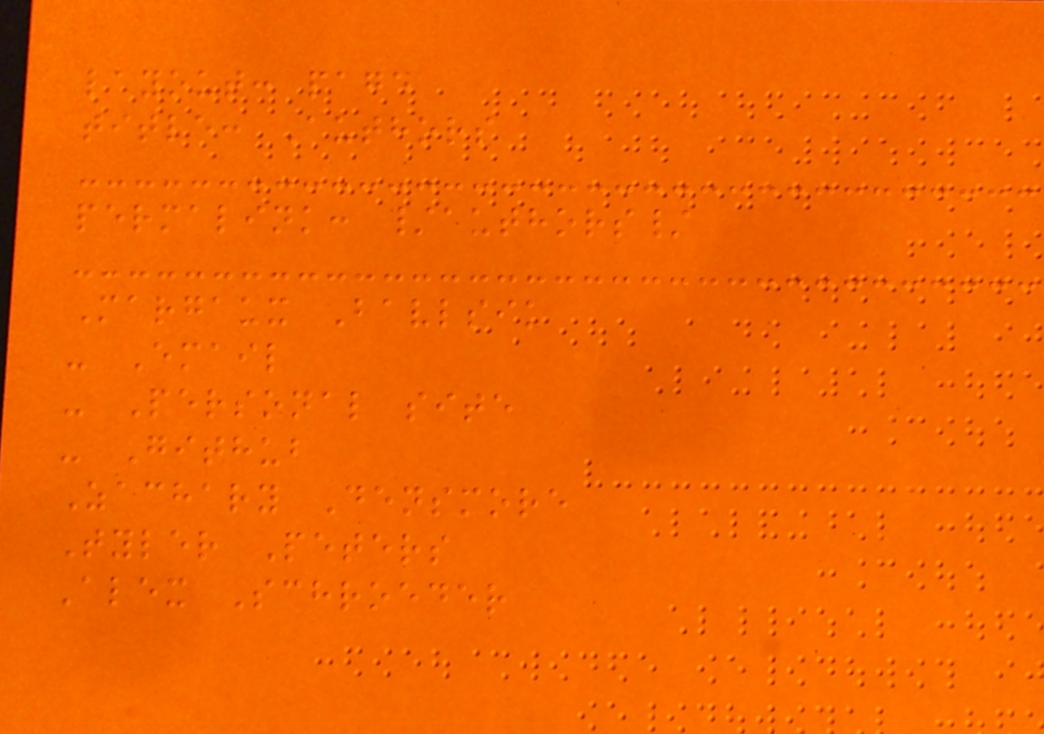layout: page
title: Authors
permalink: /authors/
Margaux Bavlsik
- Email
- Personal site
- Github
Zachary Densmore
Tyler Peters
Alex Schroeder
